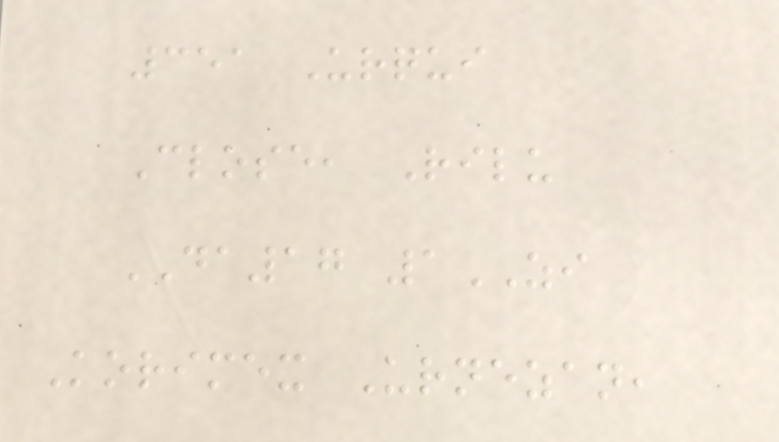351 Urqui
Close, Rilu
DA17 1ZI
Korimex Urnezan,
